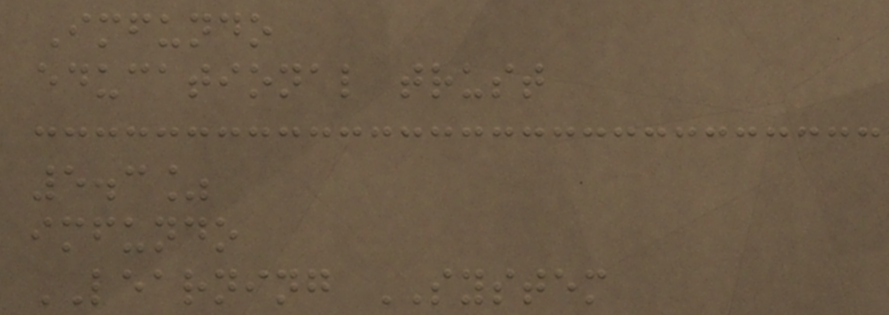Imfundo
educational trust
5.3%
imfundo
LEARNING SYSTEM
